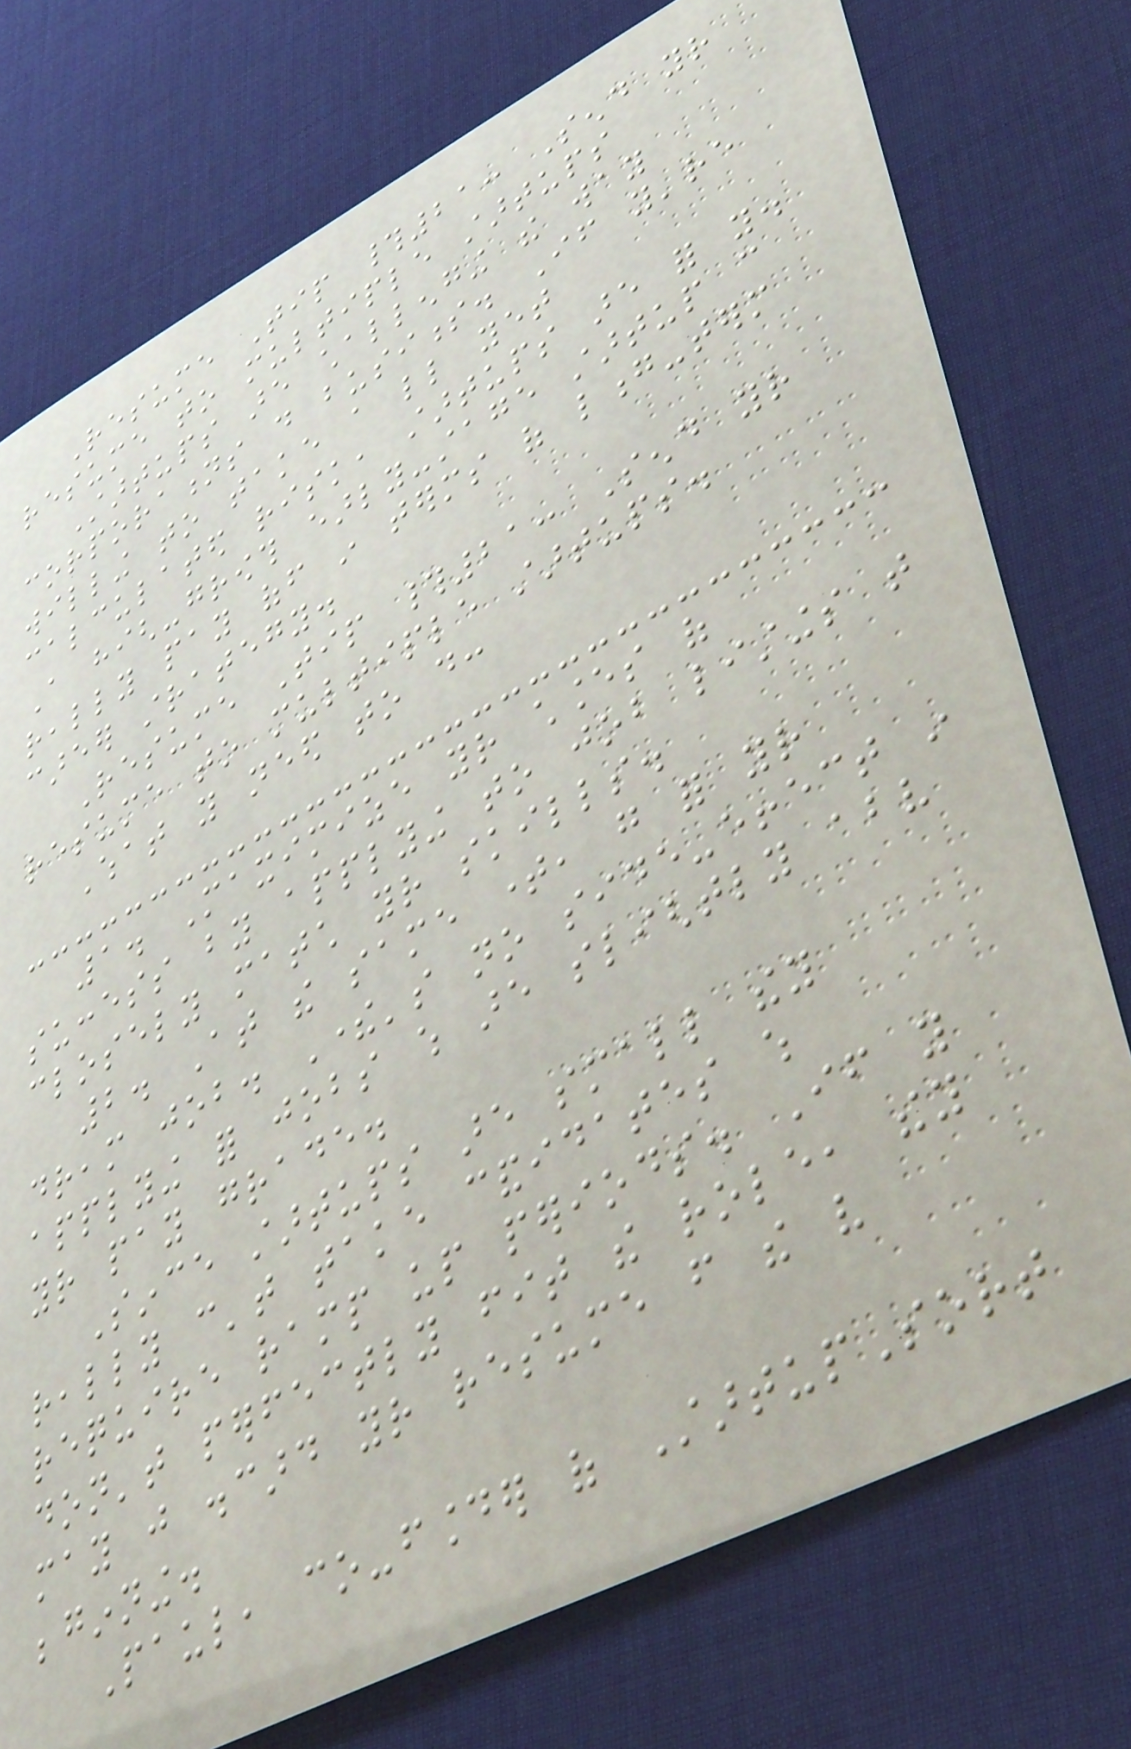Resume Tip #21: Send your
resume to multiple startups
Startups are challenging the way
corporations do business. If you're
willing to take a little yet
calculated risk, startups are for you.
A high-growth early-stage startup can
really pay off in terms of long-term
career strategy.
Resume Tip #21: Send your
resume to multiple startups.
What you need to do:
1. Maximize your chances of
success by applying to job listings that
closely match your skills.
2. At the same time, go for your
dream job. There's no side-effect in
applying for jobs which are slightly above
your pay grade.
Since startups are small they
really can't take candidates which
require ramp up periods. If you
don't perfectly fit the role, they
may just discard your resume from the very
beginning.
Paul, co-founder of StartupSort
